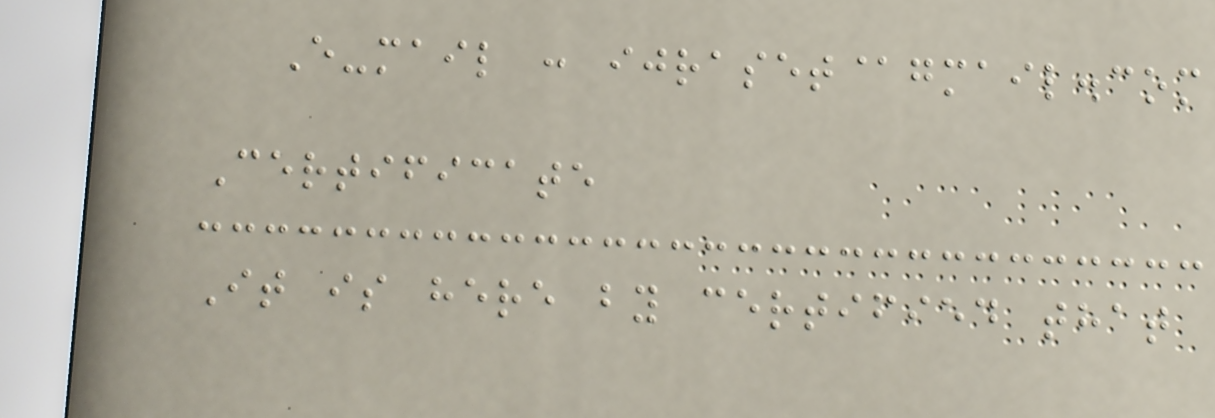E-mail : ijraset@gmail.com
Certificate
It is here by certified that
